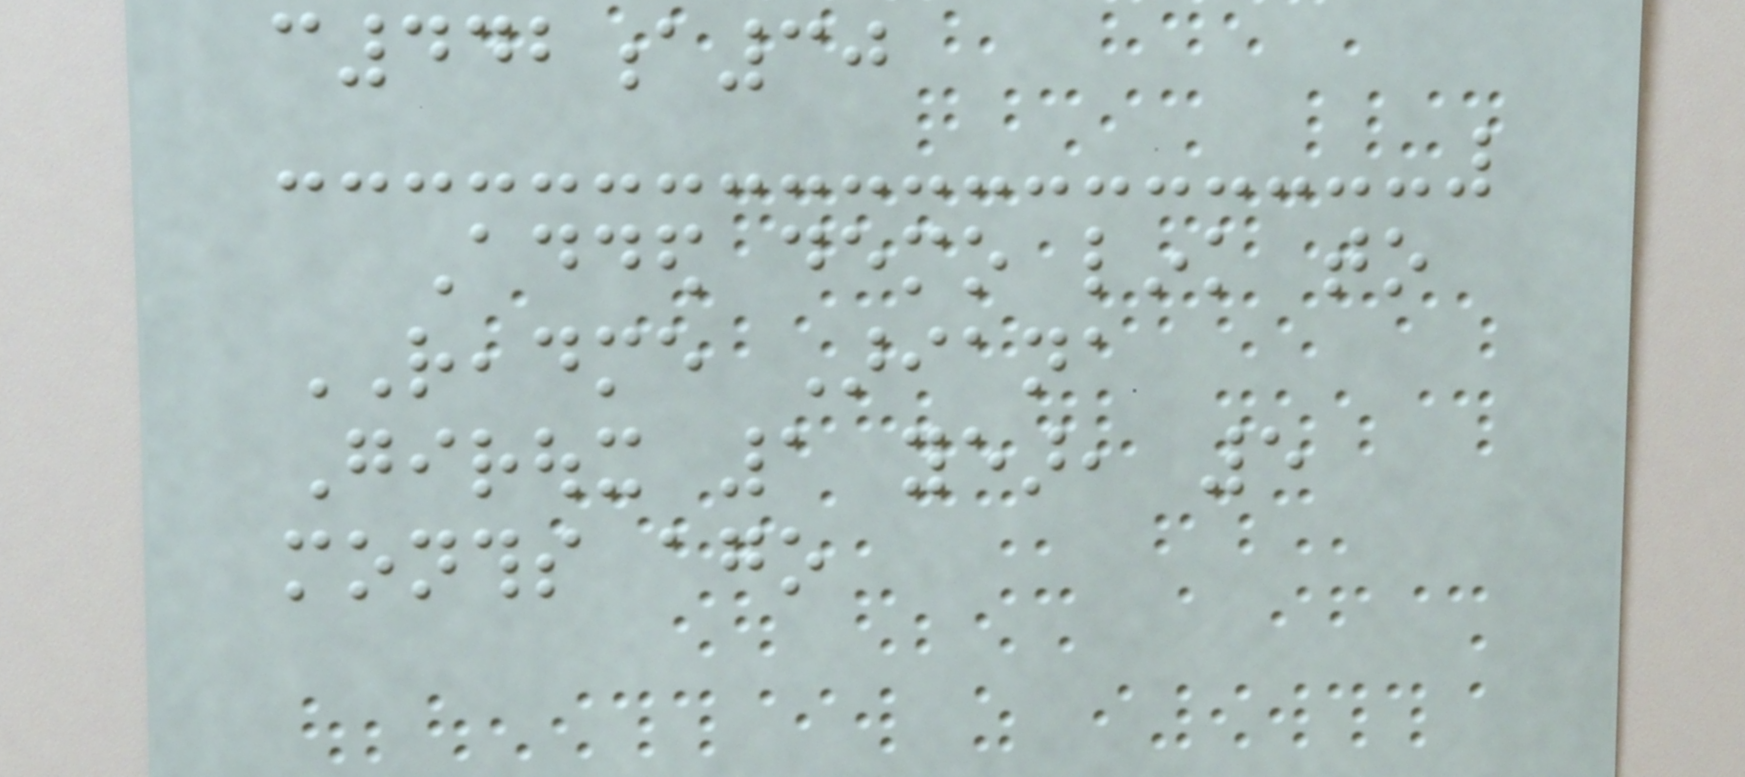c442a30
Added demo link to
README Ariana
Giroux 1 year, 5
months ago
